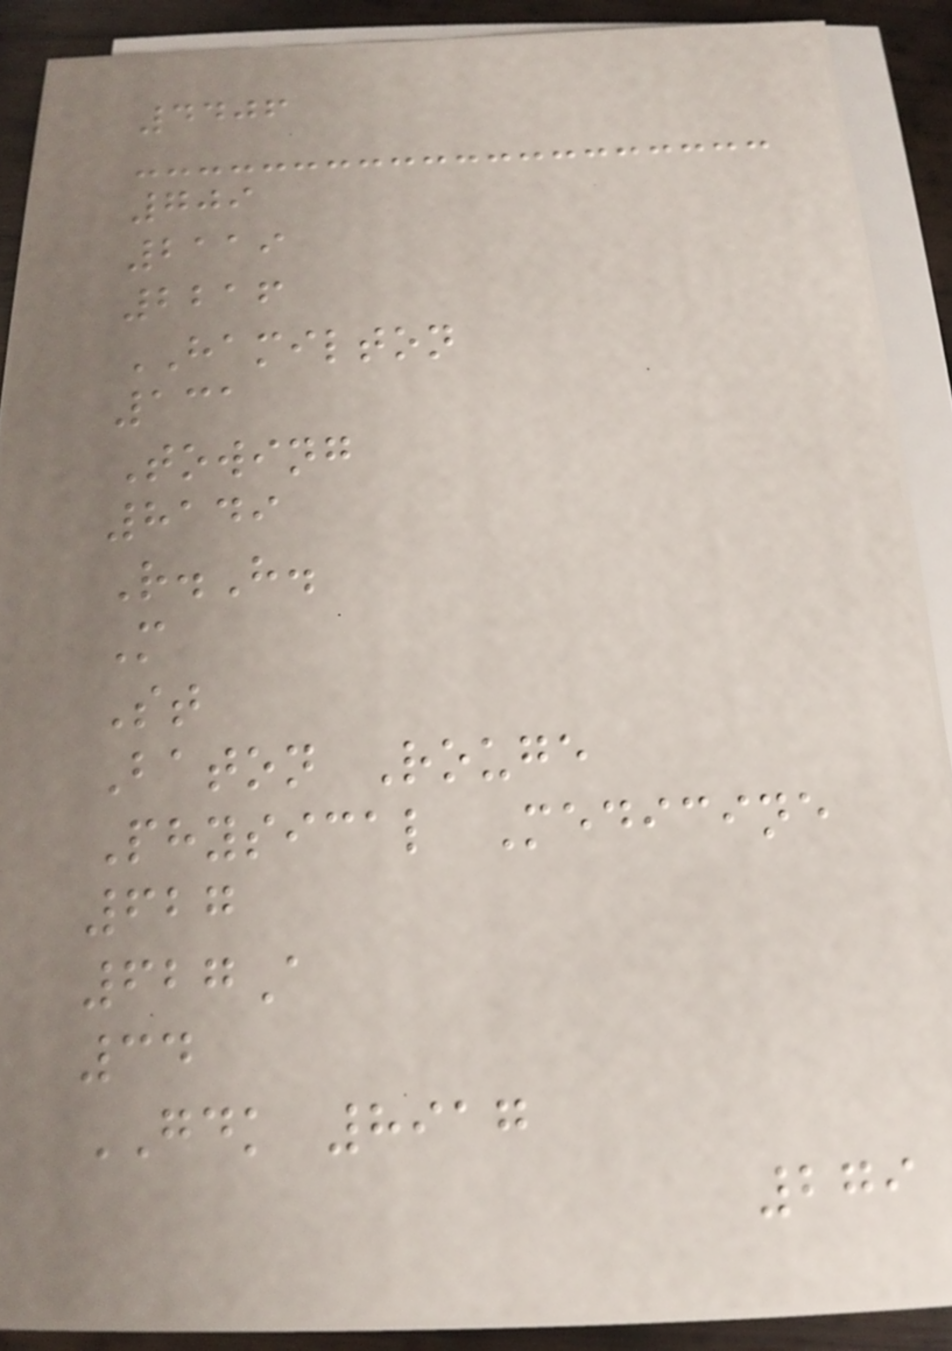4406
709
2119
2216
HAMILTON
131
Towing
8149
R.H.
M
St
Baton Rouge
Physical Medicine
627
627A
34
GDK 8917
279
